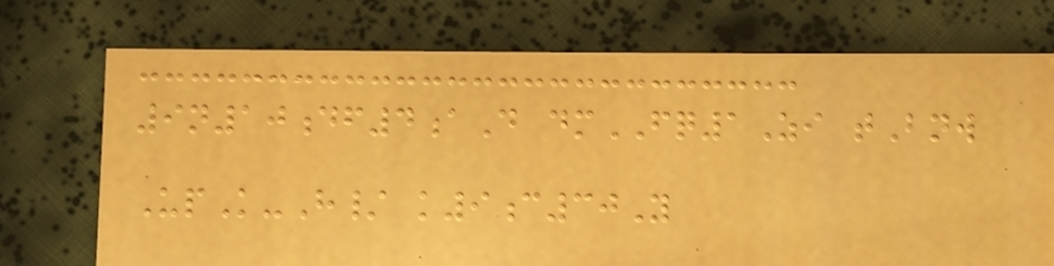9n10df4aD dmFQ1Zi tBnw
UpK-H/ k9c30Y
